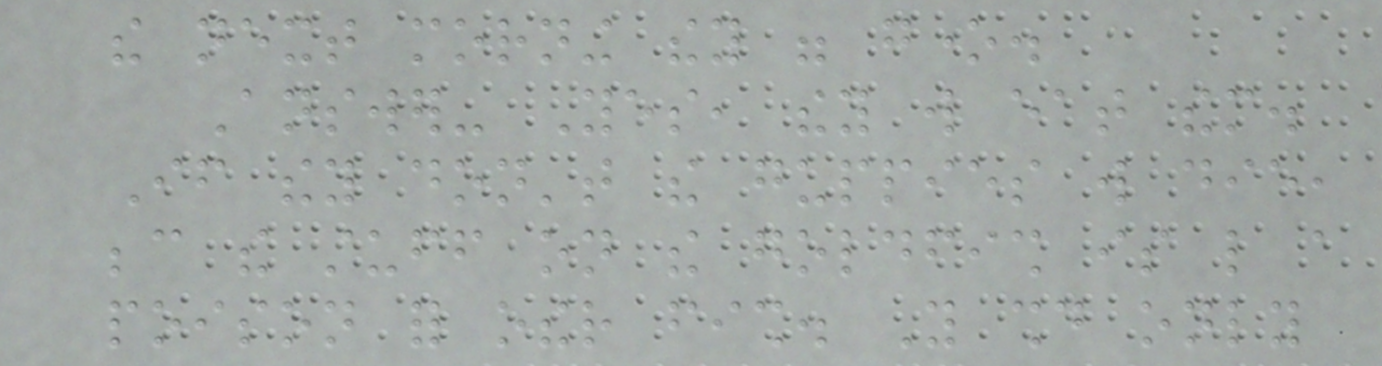the next morning they were gone.
Answer- Yes, they will eat them.
If they don't the guppies will die,
because the stuff on the goldfish is like a
poison for other fish. You should only
